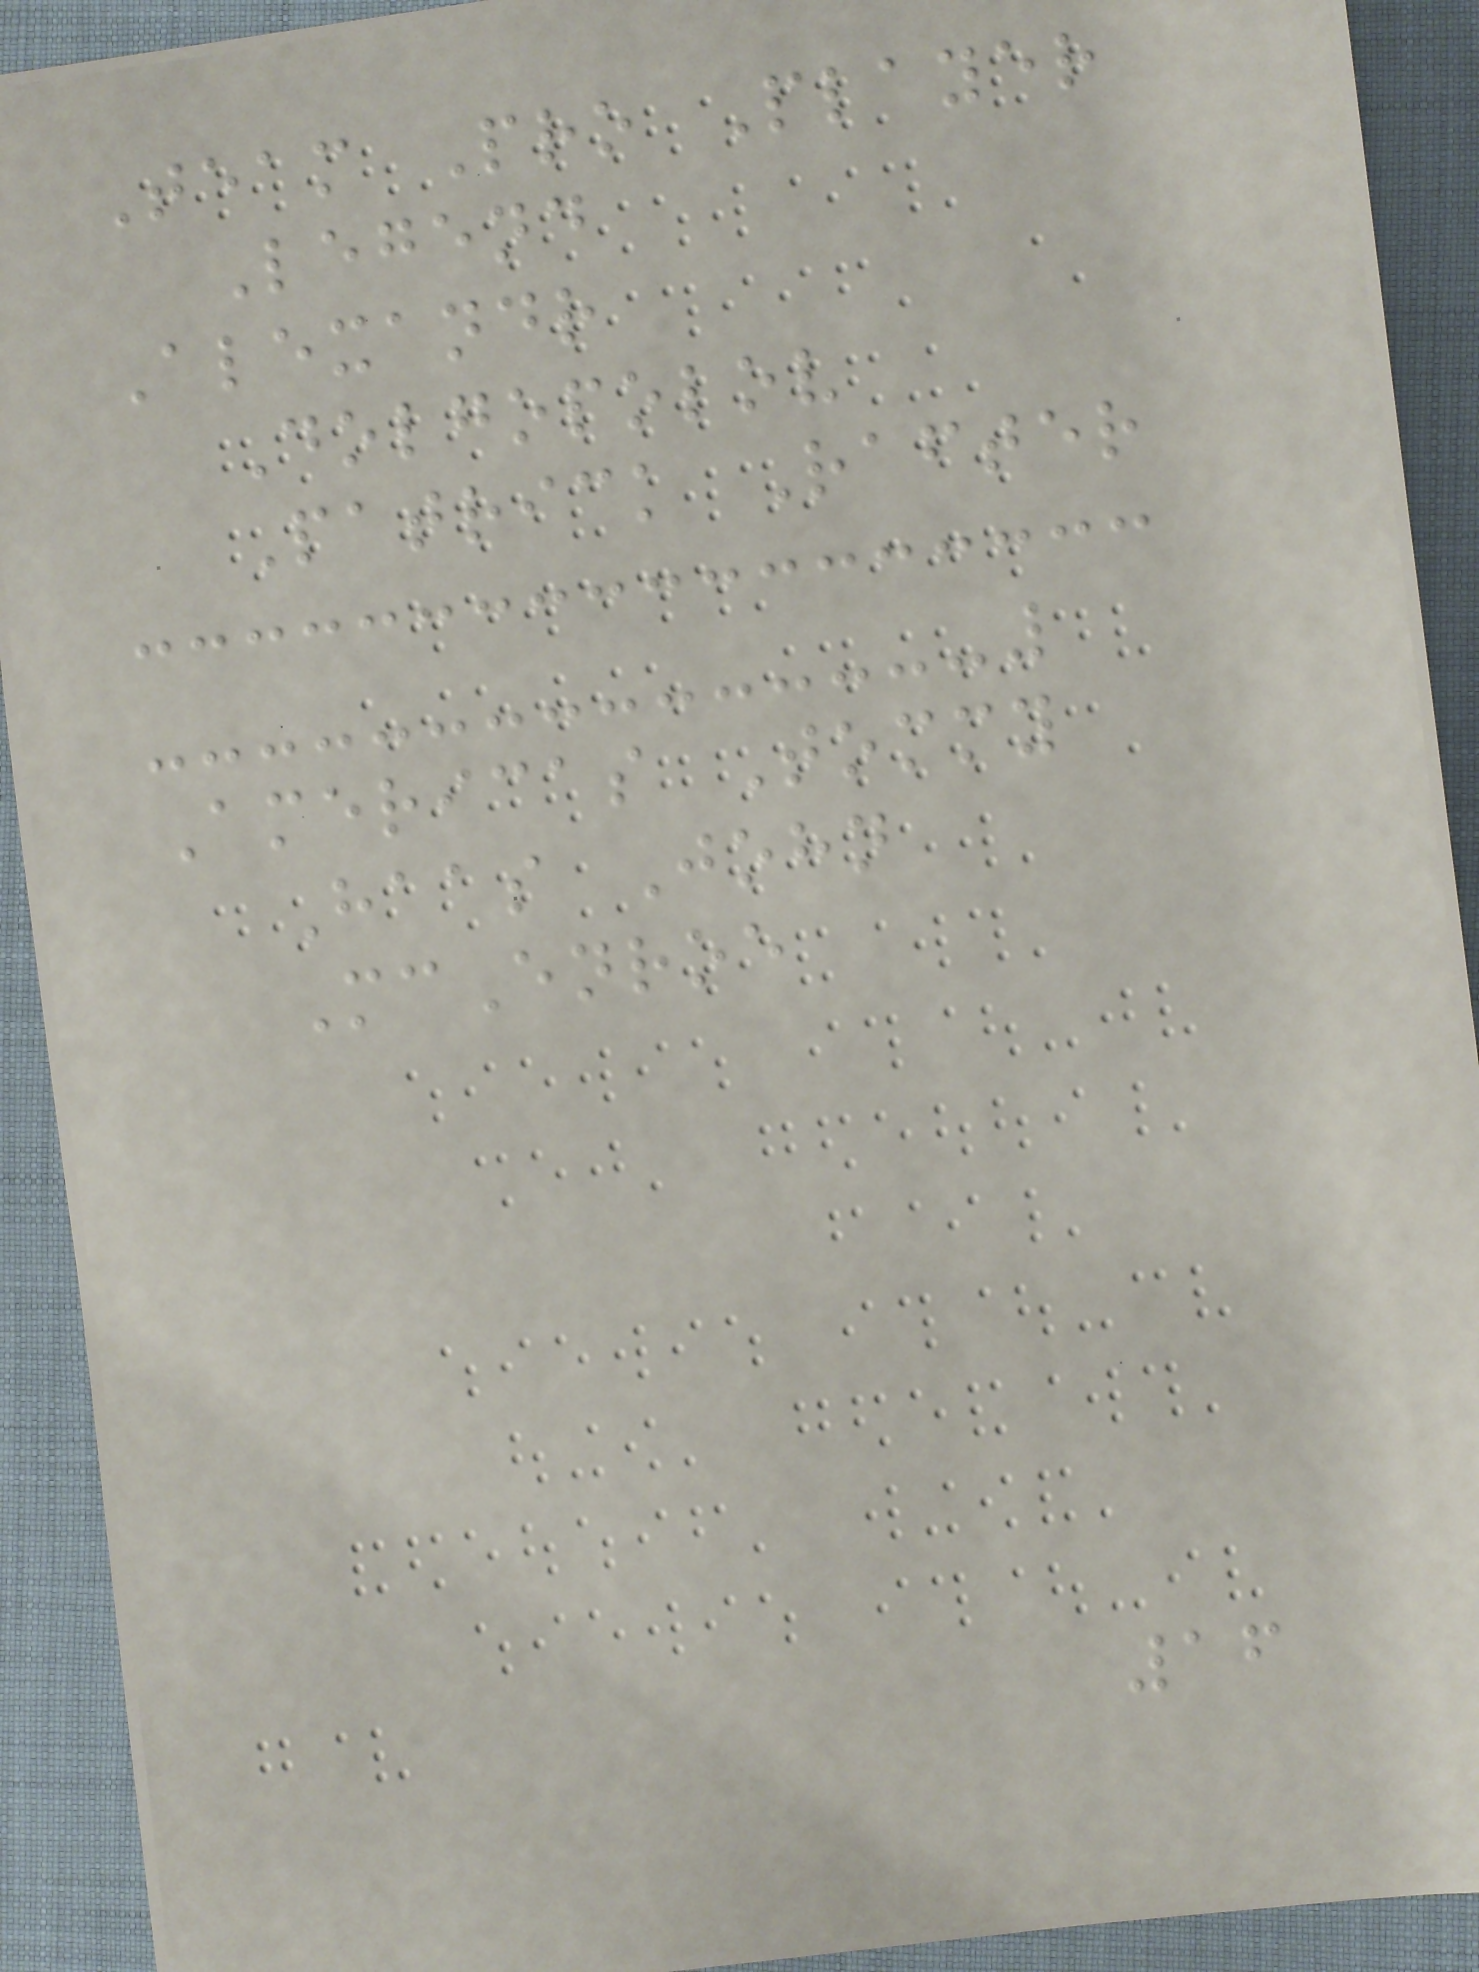Team Pro Player
Legend
Alexandr
Dolgopolov
Patrick Rafter
Americas Tommy
Haas John
McEnroe
16
